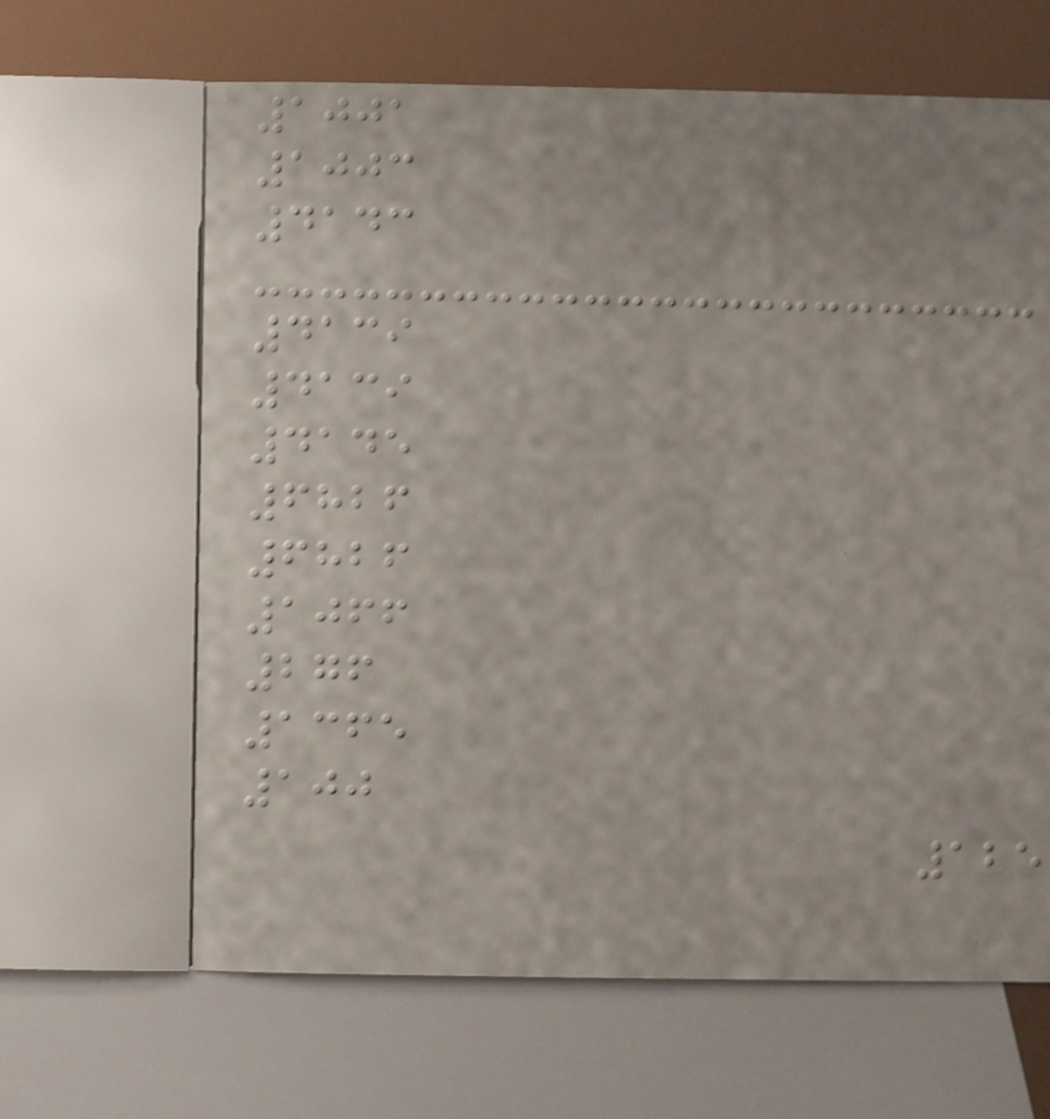1001
1003
4143
4139
4139
4145
6826
6826
1066
276
1365
100
125
